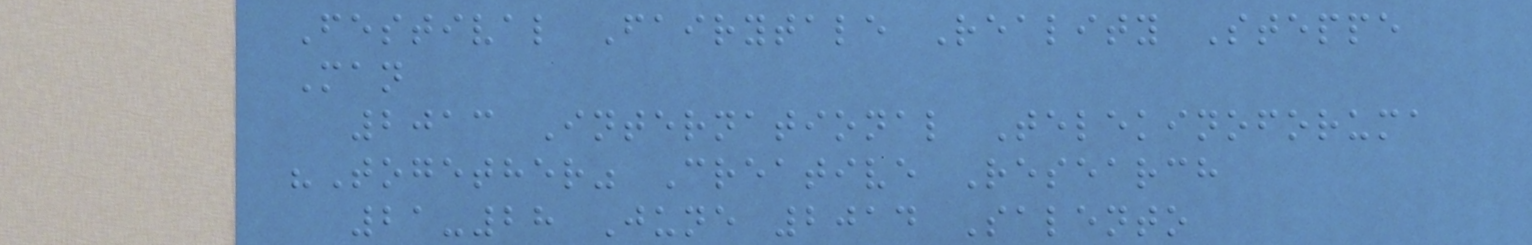Festival Fairytale Reality Steppe
Man
2013 International Telekinoforuma
"Together" Creative Research
21-28 June 2014 Salento
